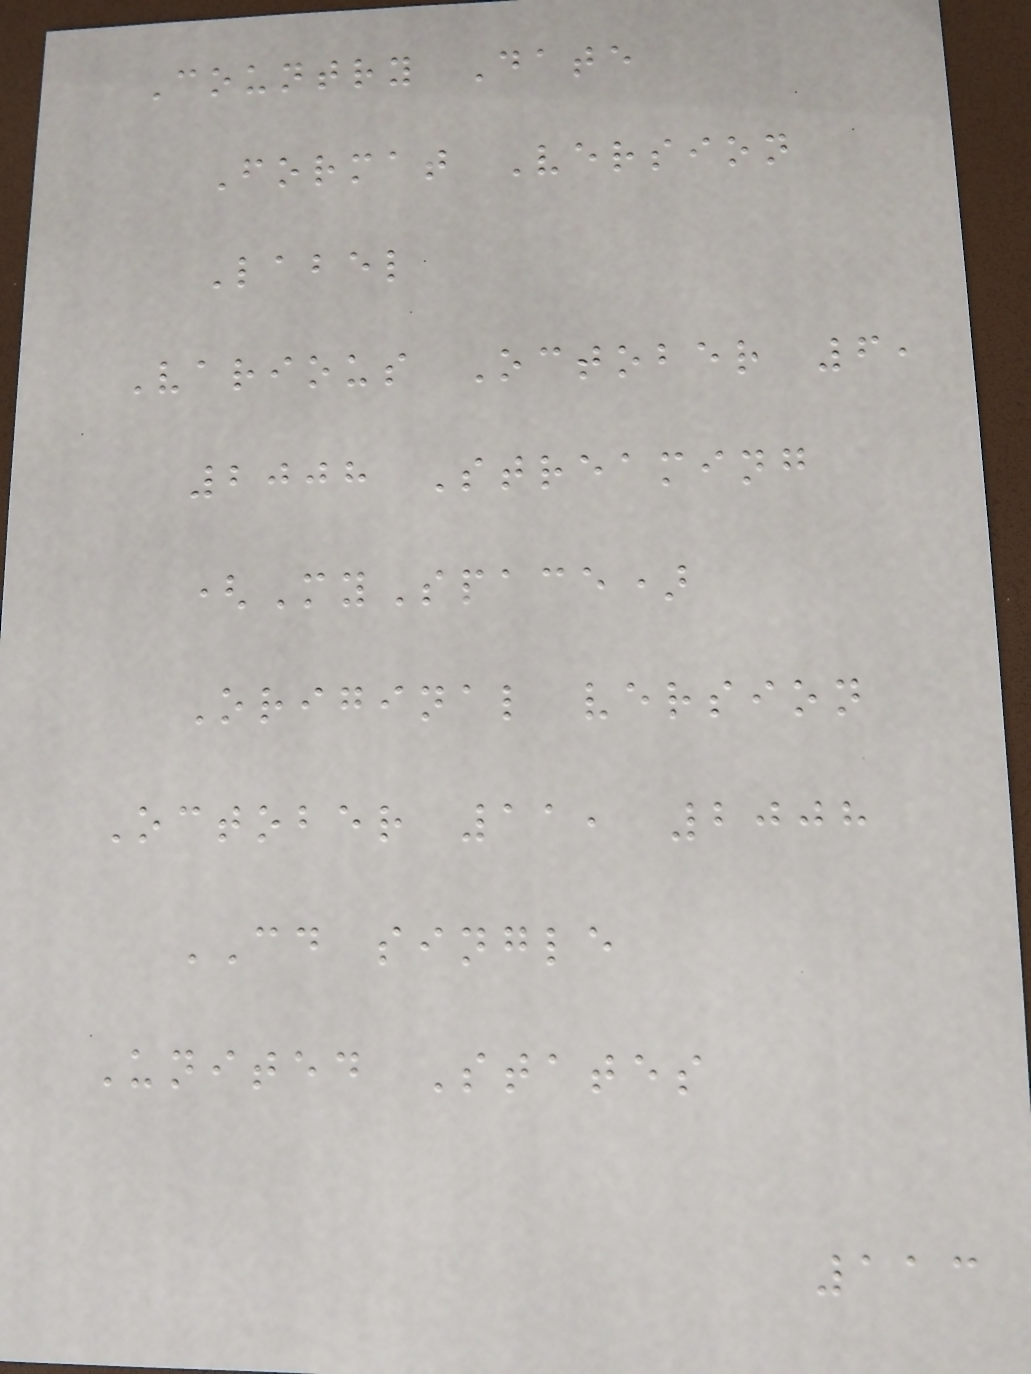Country Date
Format Version
Label
Various October 6,
2008 Streaming
(MySpace)
Original version
October 11, 2008
CD single
United States
113
